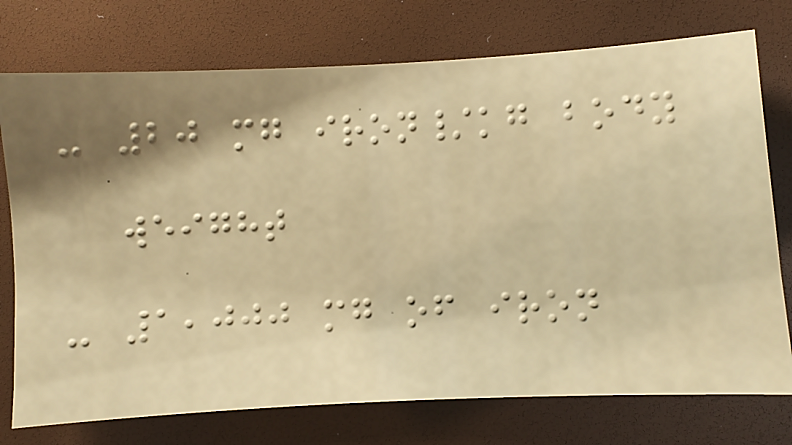- 20 mg iron/kg body
weight
- 1,000 mg of iron
